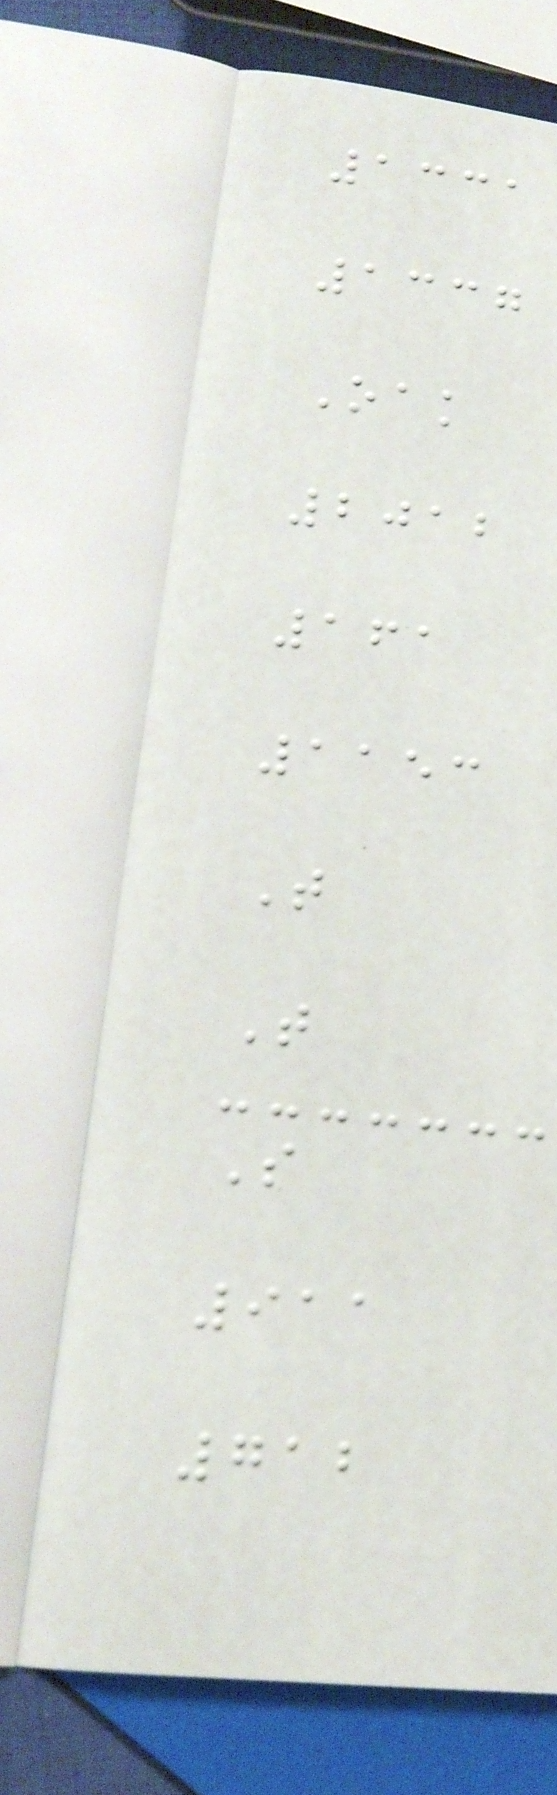1331
1337
Oak
2012
161
1153
T
T
S
911
712
